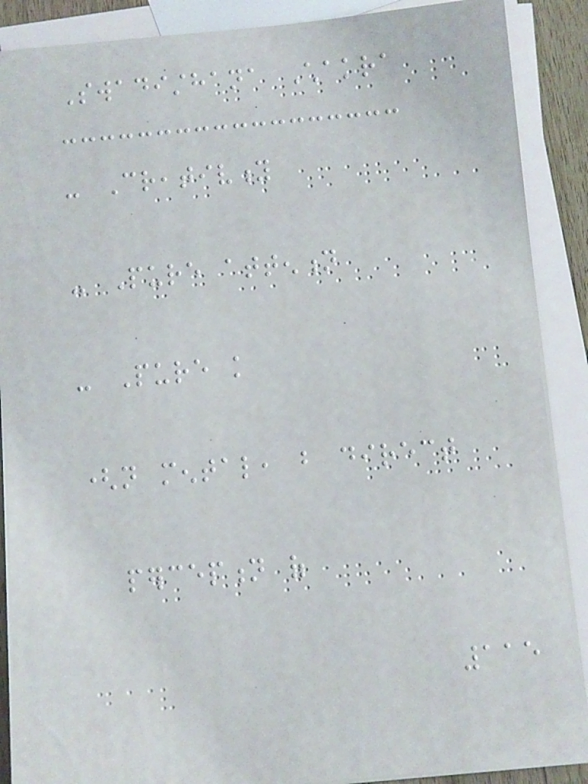Swadisthana Chakra
- Creativity
- Pure attention
- Pure knowledge
(not mental, but direct
perception of
115
